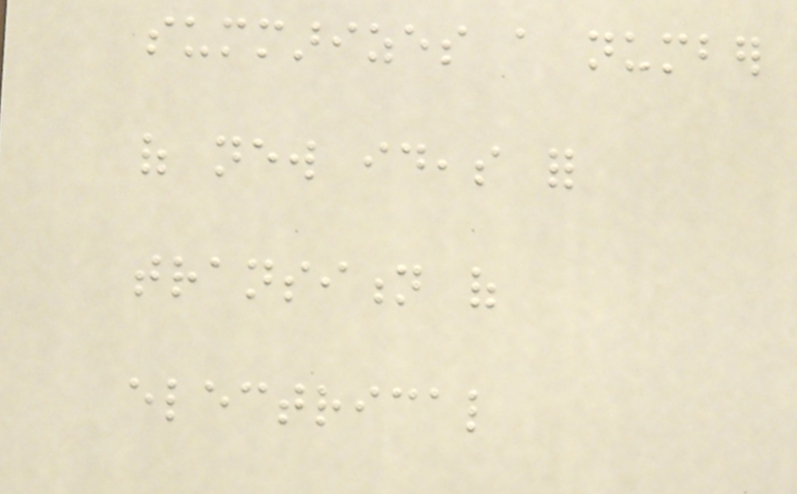summarizes a number
of new ideas for
transition of
electrical
